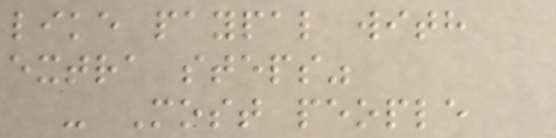like paypal with
extra steps"
- Most people
